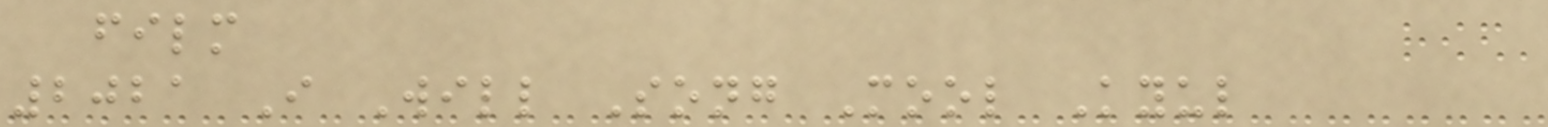film
2021 I Will Song Mool Kyul
